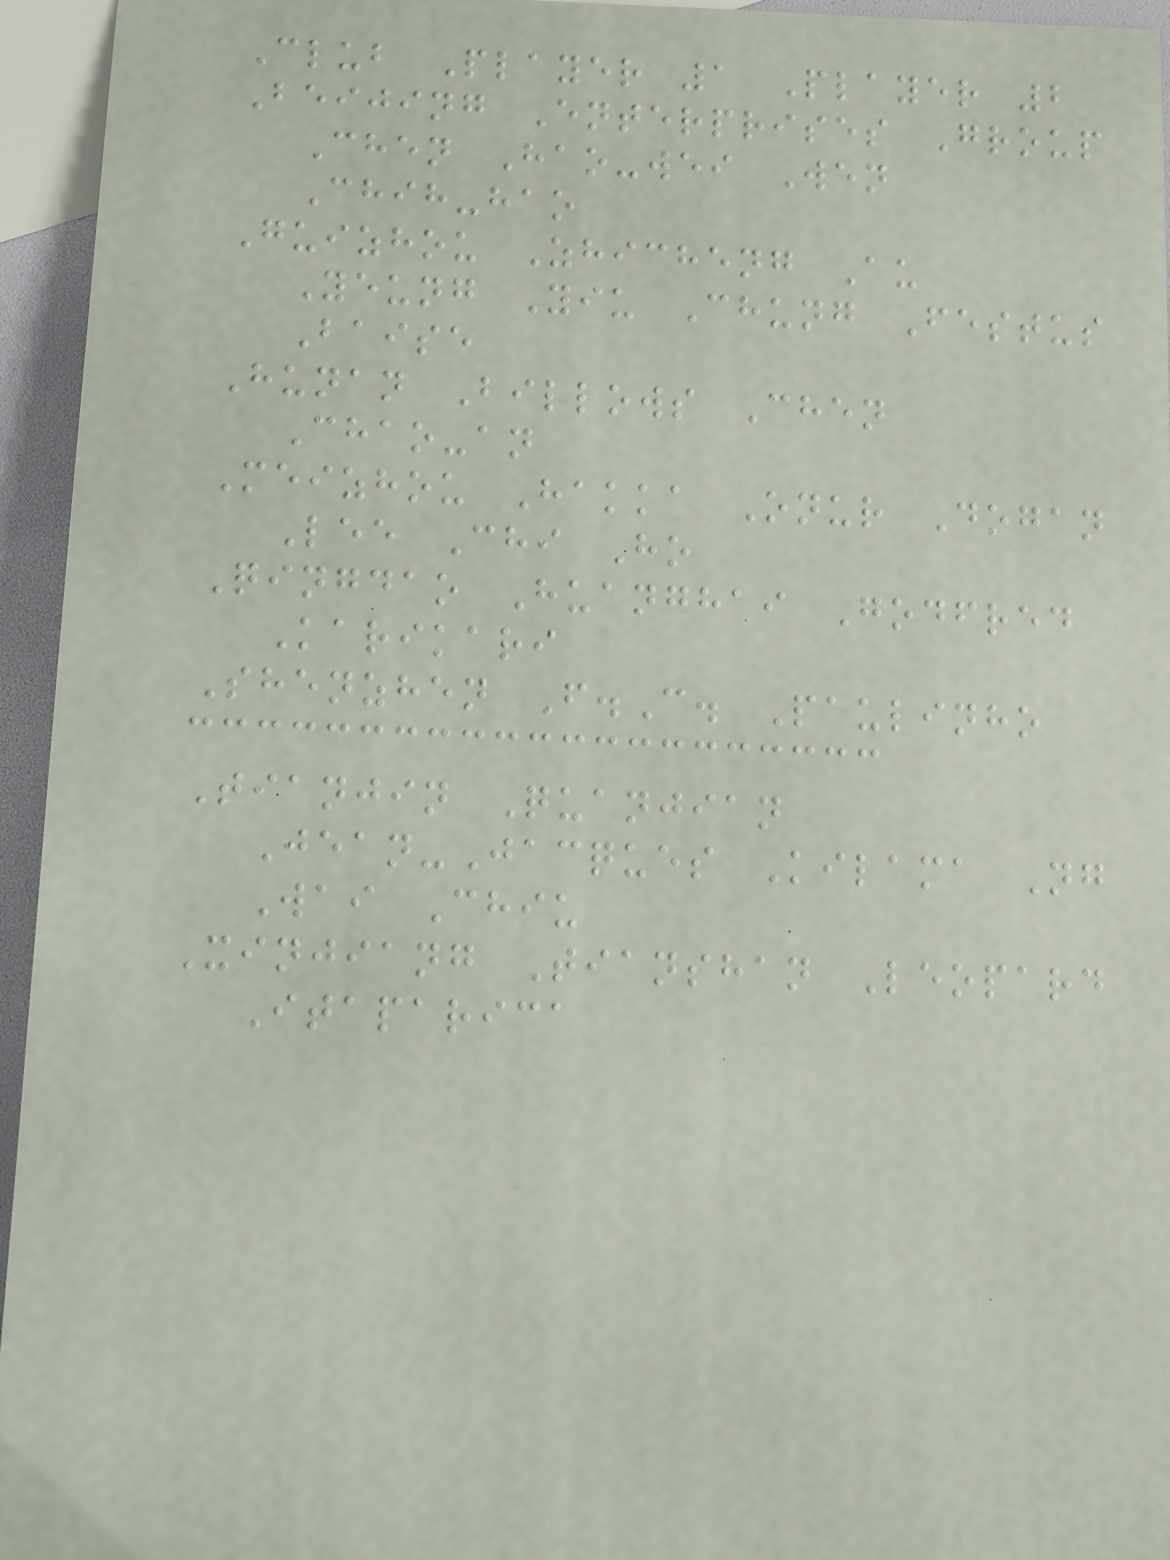Club Player 1 Player 2
Beijing Enterprises Group
Chen Hao-wei Wen
Chih-hao
Guizhou Zhicheng Au
Yeung Yiu Chung Festus
Baise
Hunan Billows Chen
Chao-an
Meizhou Hakka Onur Dogan
Lee Chi Ho
Qingdao Huanghai Godfred
Karikari
Shenzhen F.C. Paulinho
Tianjin Quanjian
Jean-Jacques Kilama Ng
Wai Chiu
Xinjiang Tianshan Leopard
Itaparica
